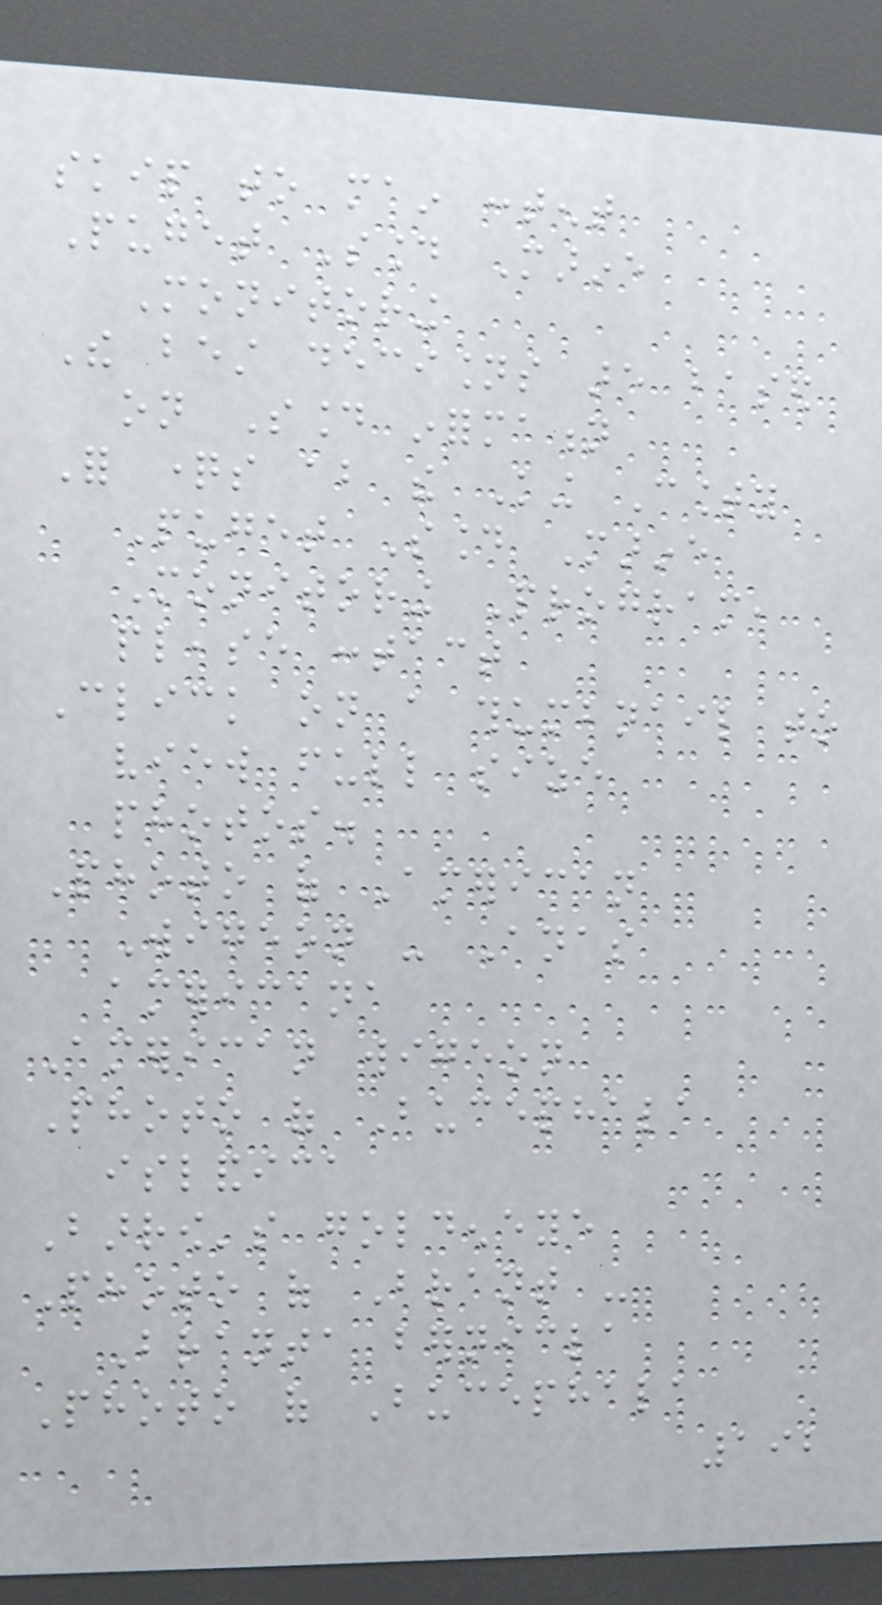skip to main content
Puget Sound Marine
Monitoring
The best decisions are based
on Sound information
For questions about the King County
Puget Sound Marine
Monitoring Program,
please contact
Click on a thumbnail to
view full size
photos.
Photo of American
Wigeon - Anas
americana
American wigeon
Photo of Bucephala
islandica
Barrow's goldeneye
Photo of Brant -
Branta bernicla
Photo of Bucephala
192
